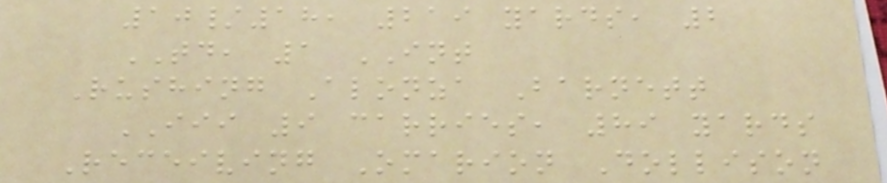10/18, 219 yards, 2
TD, 1 INT
Rushing Alonza Barnett
III 9 carries, 89 yards
Receiving Omarion Dollison
